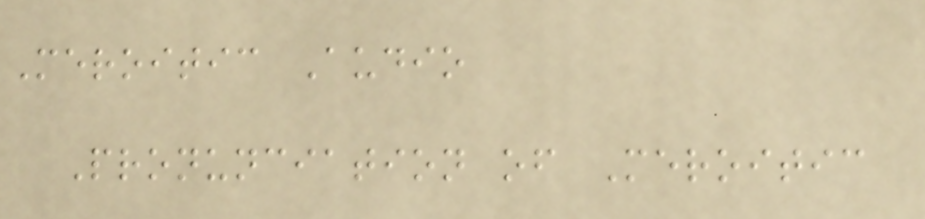Meroitic Audio
Pronunciation of Meroitic
